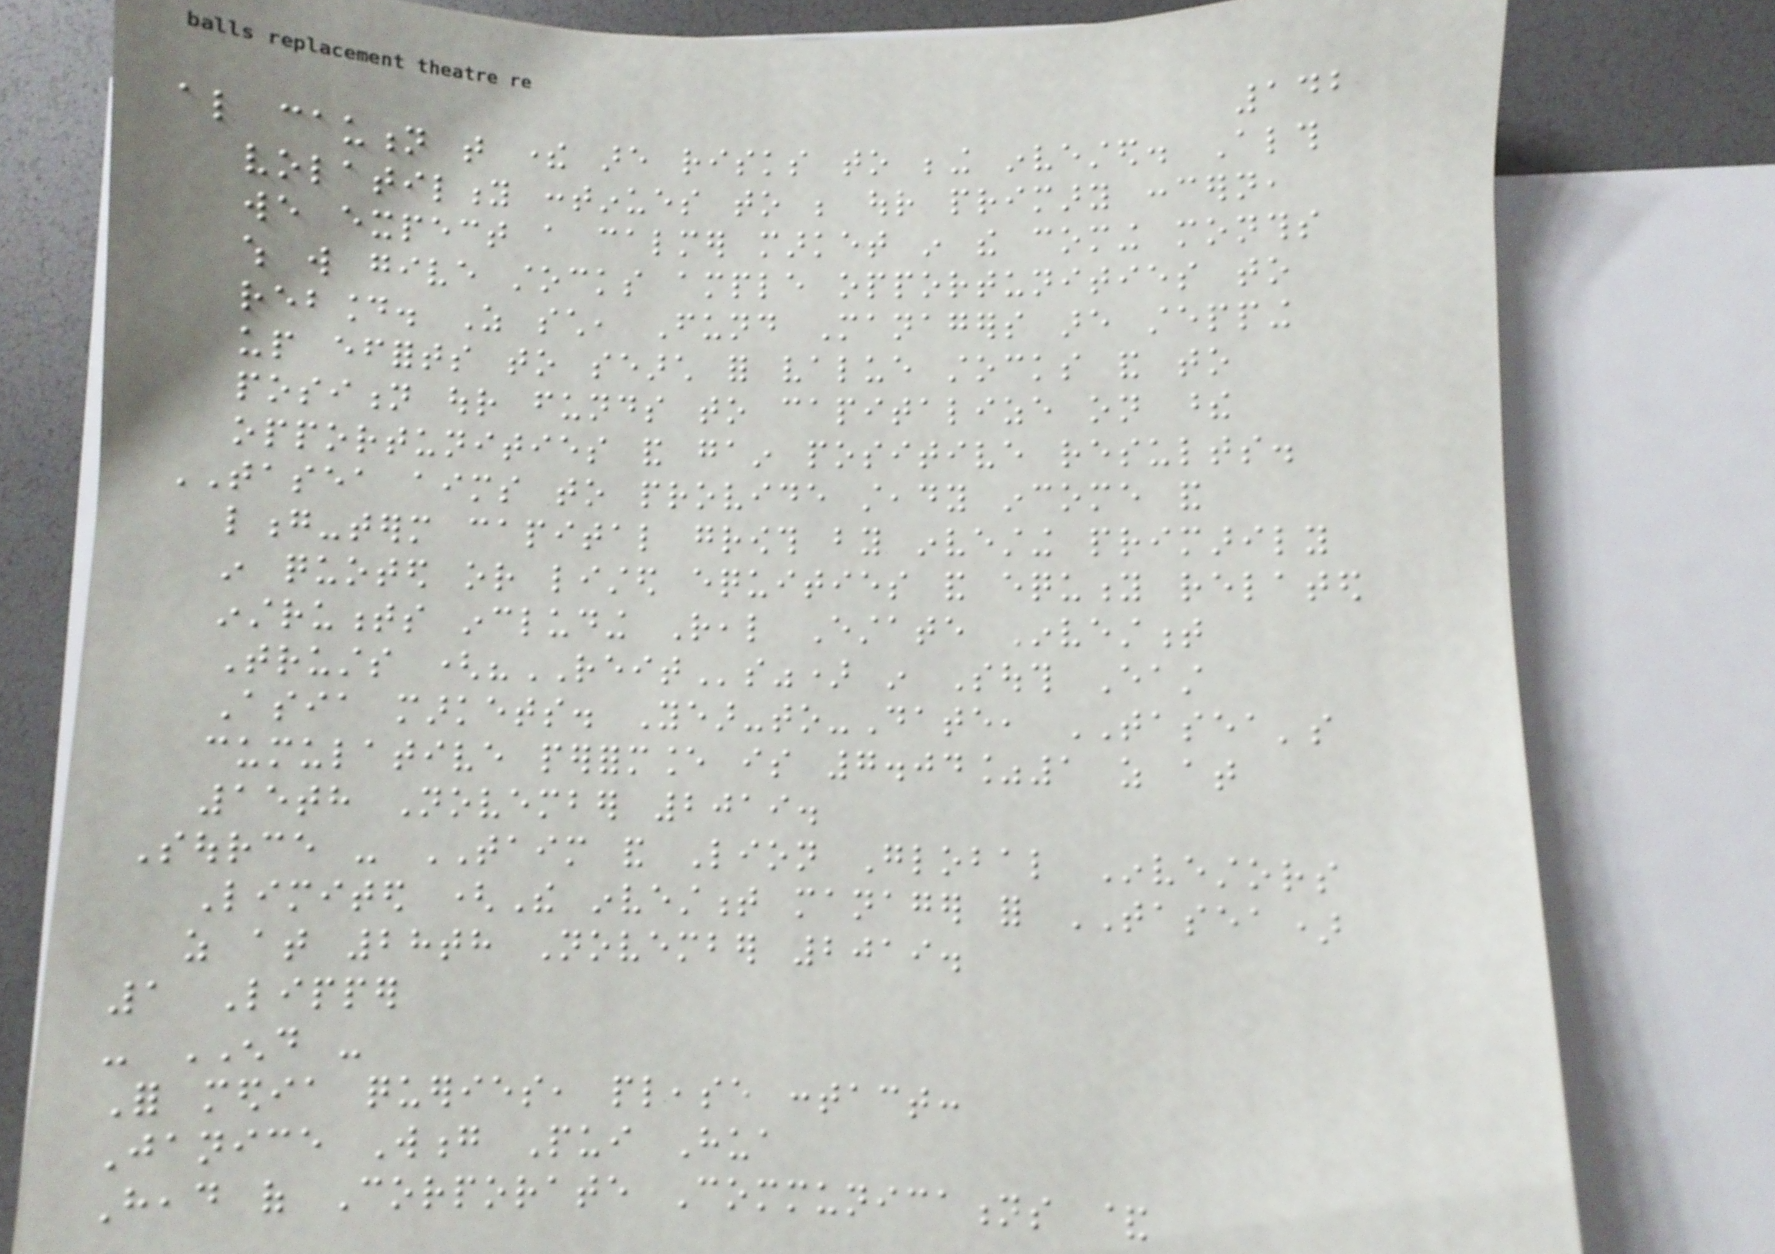142
also caution that there are risks to being invested. Although
volatility continues to be our primary concern,
we expect a calmer market in the coming months
which will give stocks ample opportunities to
rebound. As such, Fund Managers are stepping
up efforts to search for value stocks and to
position our funds to capitalize on these
opportunities and gain positive results.
TASEA aims to provide steady income and
long-term capital growth by investing primarily
in quoted or listed equities and equity related
instruments including Real Estate Investment
Trusts ("REITs") in South East
Asia markets. Year-to-Date, TASEA's
cumulative performance is 7.04%1 as at
15th November 2019.
Source - TAIM and Lion Global Investors
Limited (The investment manager for TASEA)
as at 28th November 2019.
1 Lipper
- END -
For media queries, please contact:
Janice Wong Pui Hua
Head of Corporate Communications &
